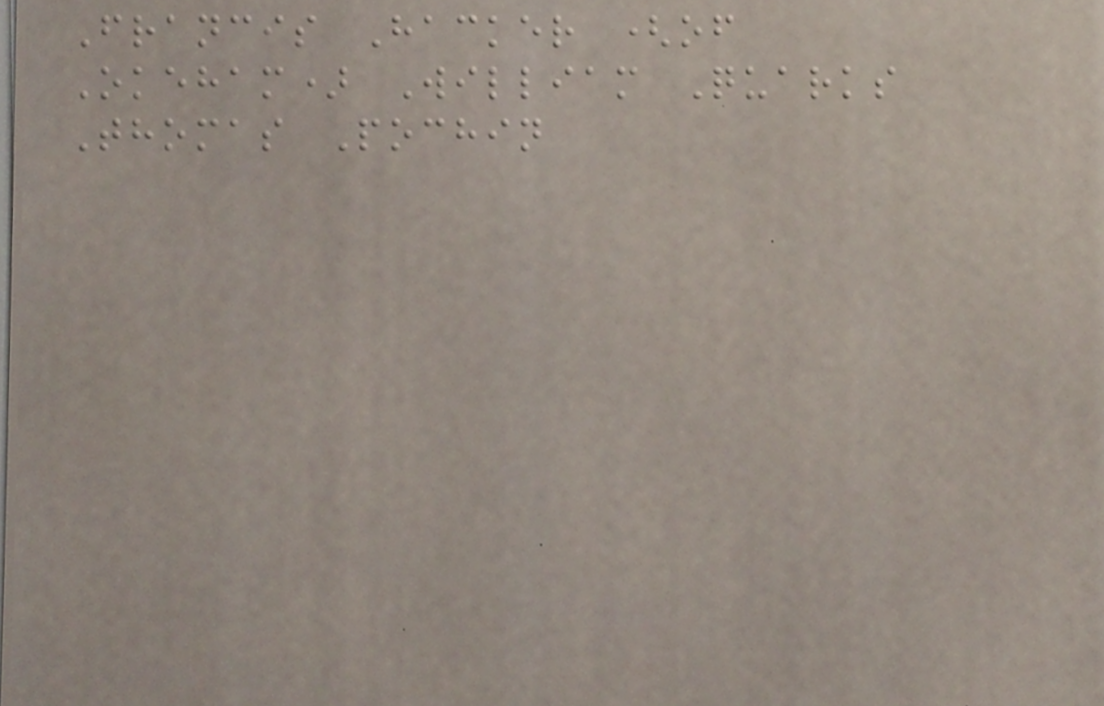Francis Hacker (of
Okeham) William Quarks
Thomas Pochin
